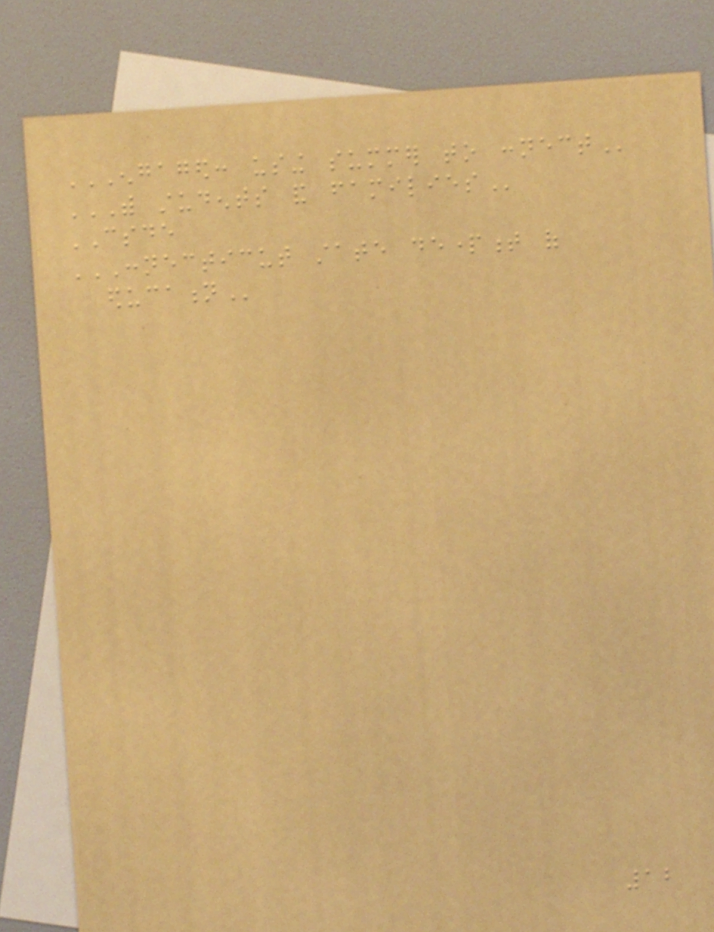ENGAGED: USING SUMMER TO CONNECT
WITH STUDENTS AND FAMILIES
CSDE
CONNECTICUT STATE DEPARTMENT OF
EDUCATION
12
